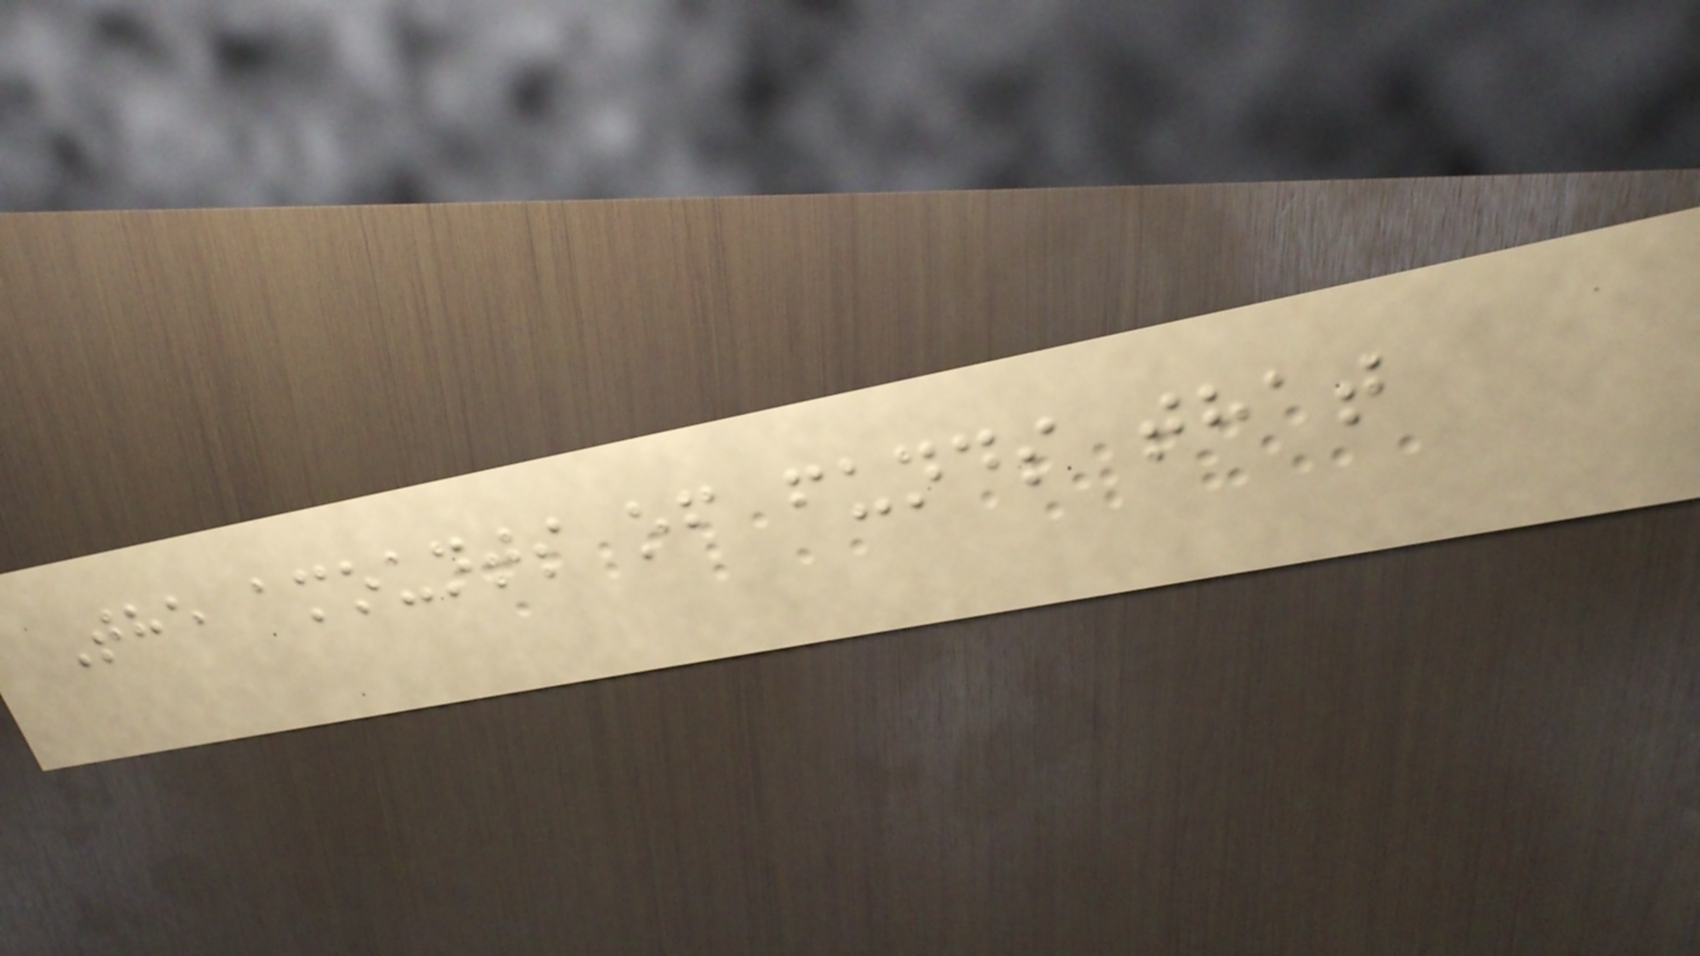The amounts of funds that
